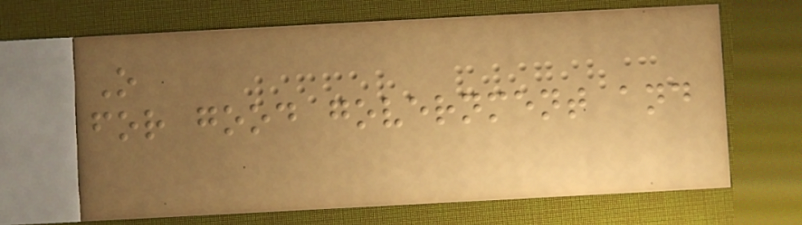O
for good government and
